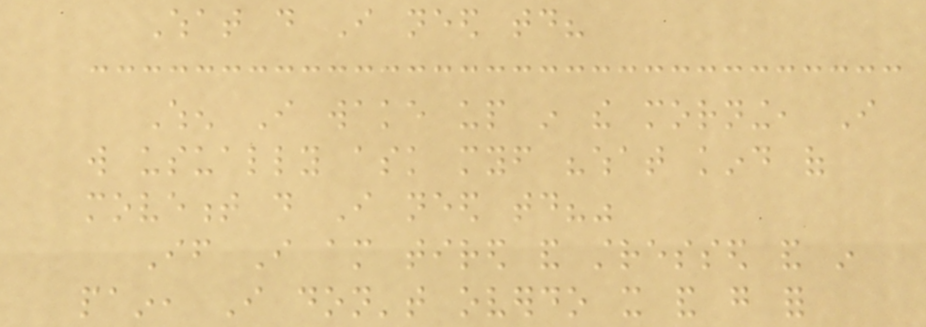What do I need today?
When I wake up in the morning, I
will usually ask myself "what kind of
movement do I need today?"
If I am tired and stressed and in
pain, I don't overdo it and go for
